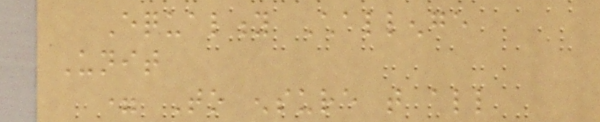Equality Challenge
Unit
= To ensure that all
